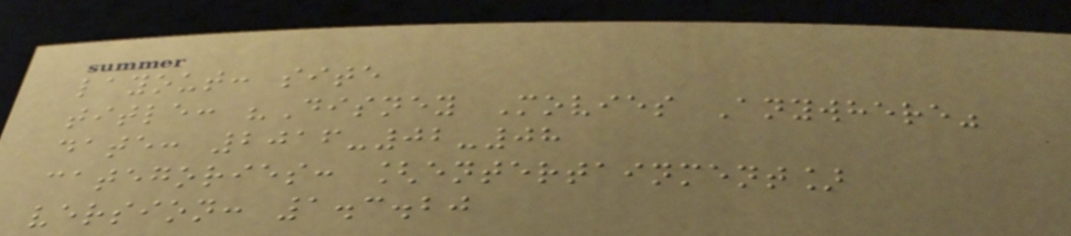layout: site
title: "Disney Movies Anywhere"
date: 2016-02-08
categories: [entertainment]
version: 1.3.20
